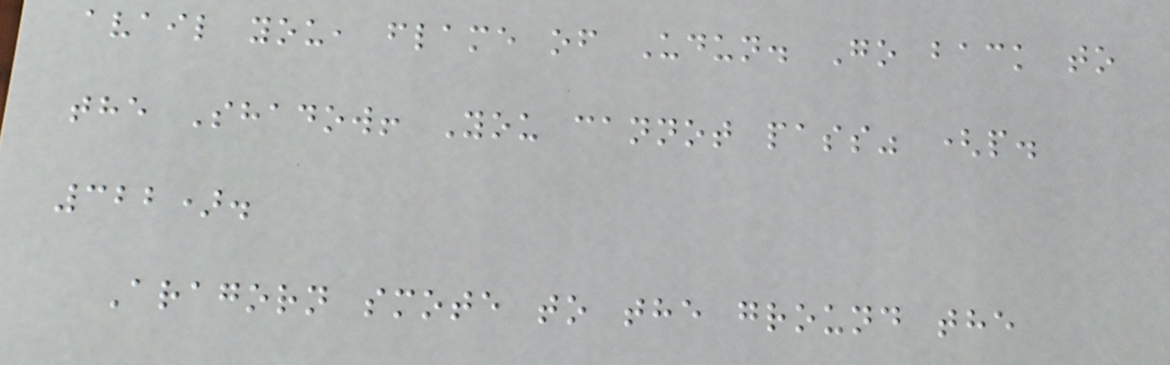avail you, flame of Udun. Go back to
the Shadow! You cannot pass" (p.
322).
Aragorn smote to the ground the
